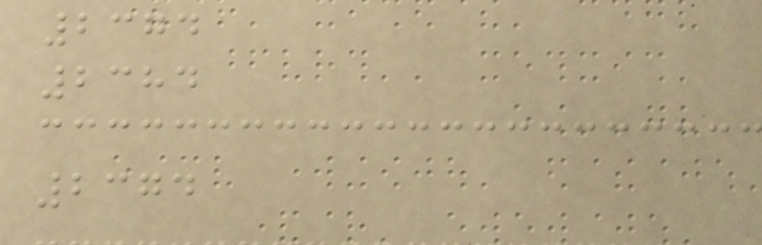2374
2384
2374
